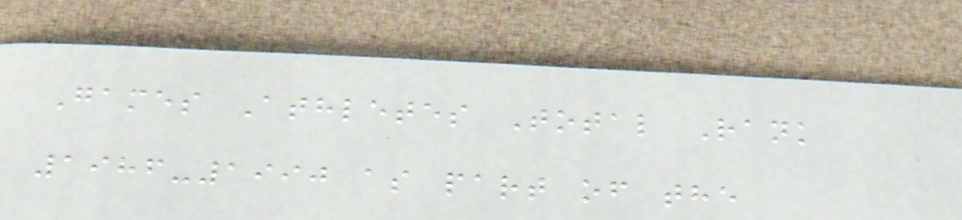Games Athletes Total Rank
1986-1990 as part of the
